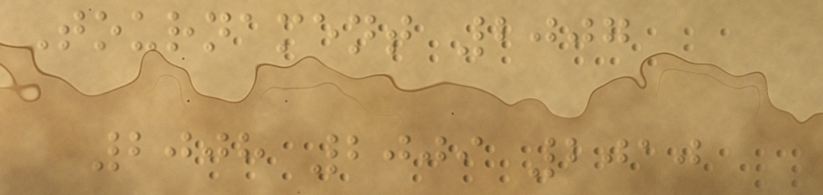Tournament 2007
2008 2009 2010
